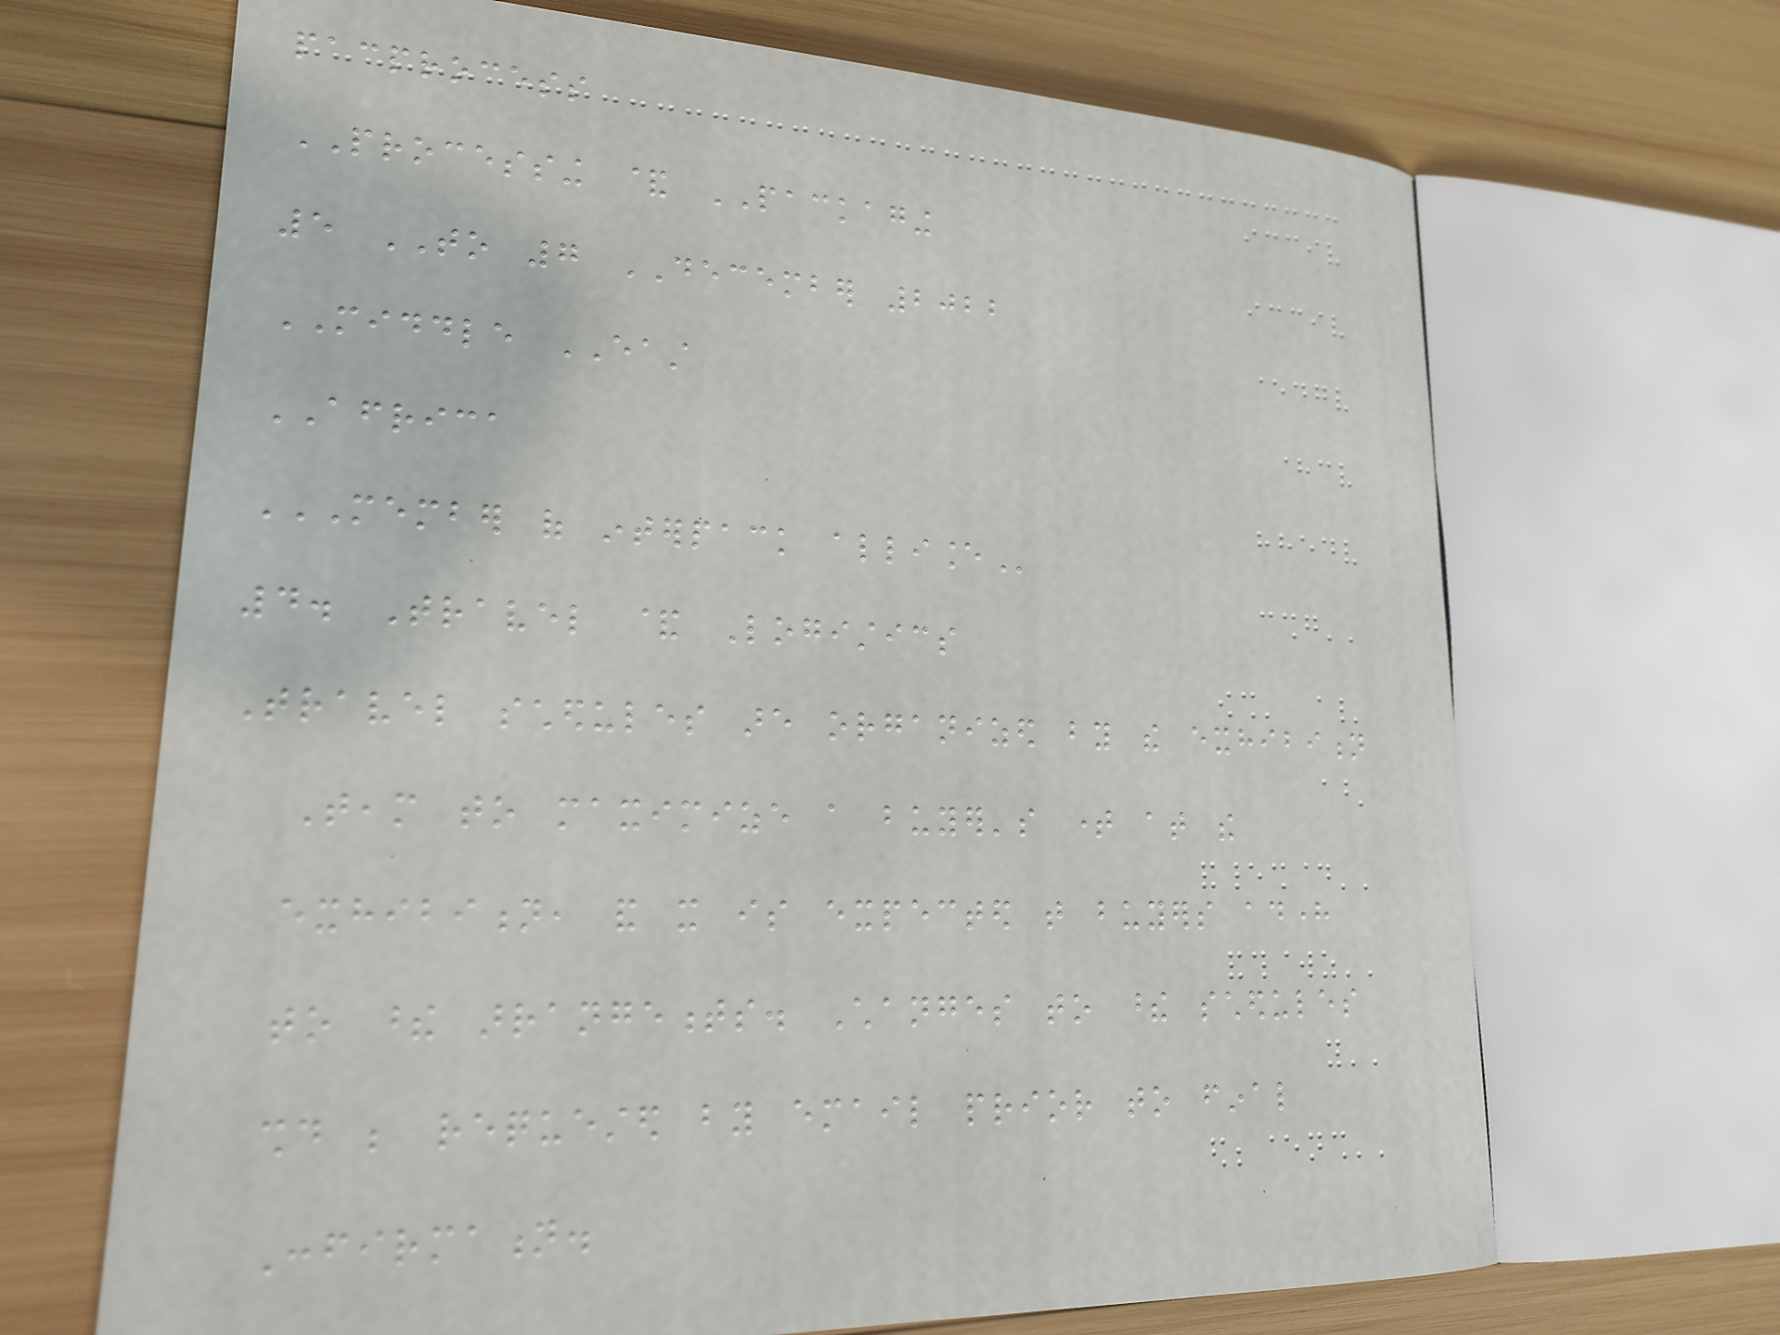pacprocess
PROCESSING & PACKAGING
5 TO 7 DECEMBER 2022
MIDDLE EAST
AFRICA
MEMBER OF INTERPACK ALLIANCE
4. Travel & Logistics
Travel schedules are organized by the exhibition
Team to maximize a buyer's time at the
exhibition, and it is expected that buyers adhere
to these arrangements. Changes to these schedules
should be requested by email prior to final
Confirmation.
